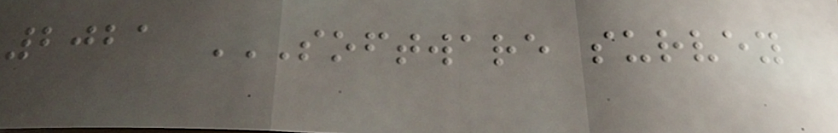2021 SOFTWARE SURVEY
